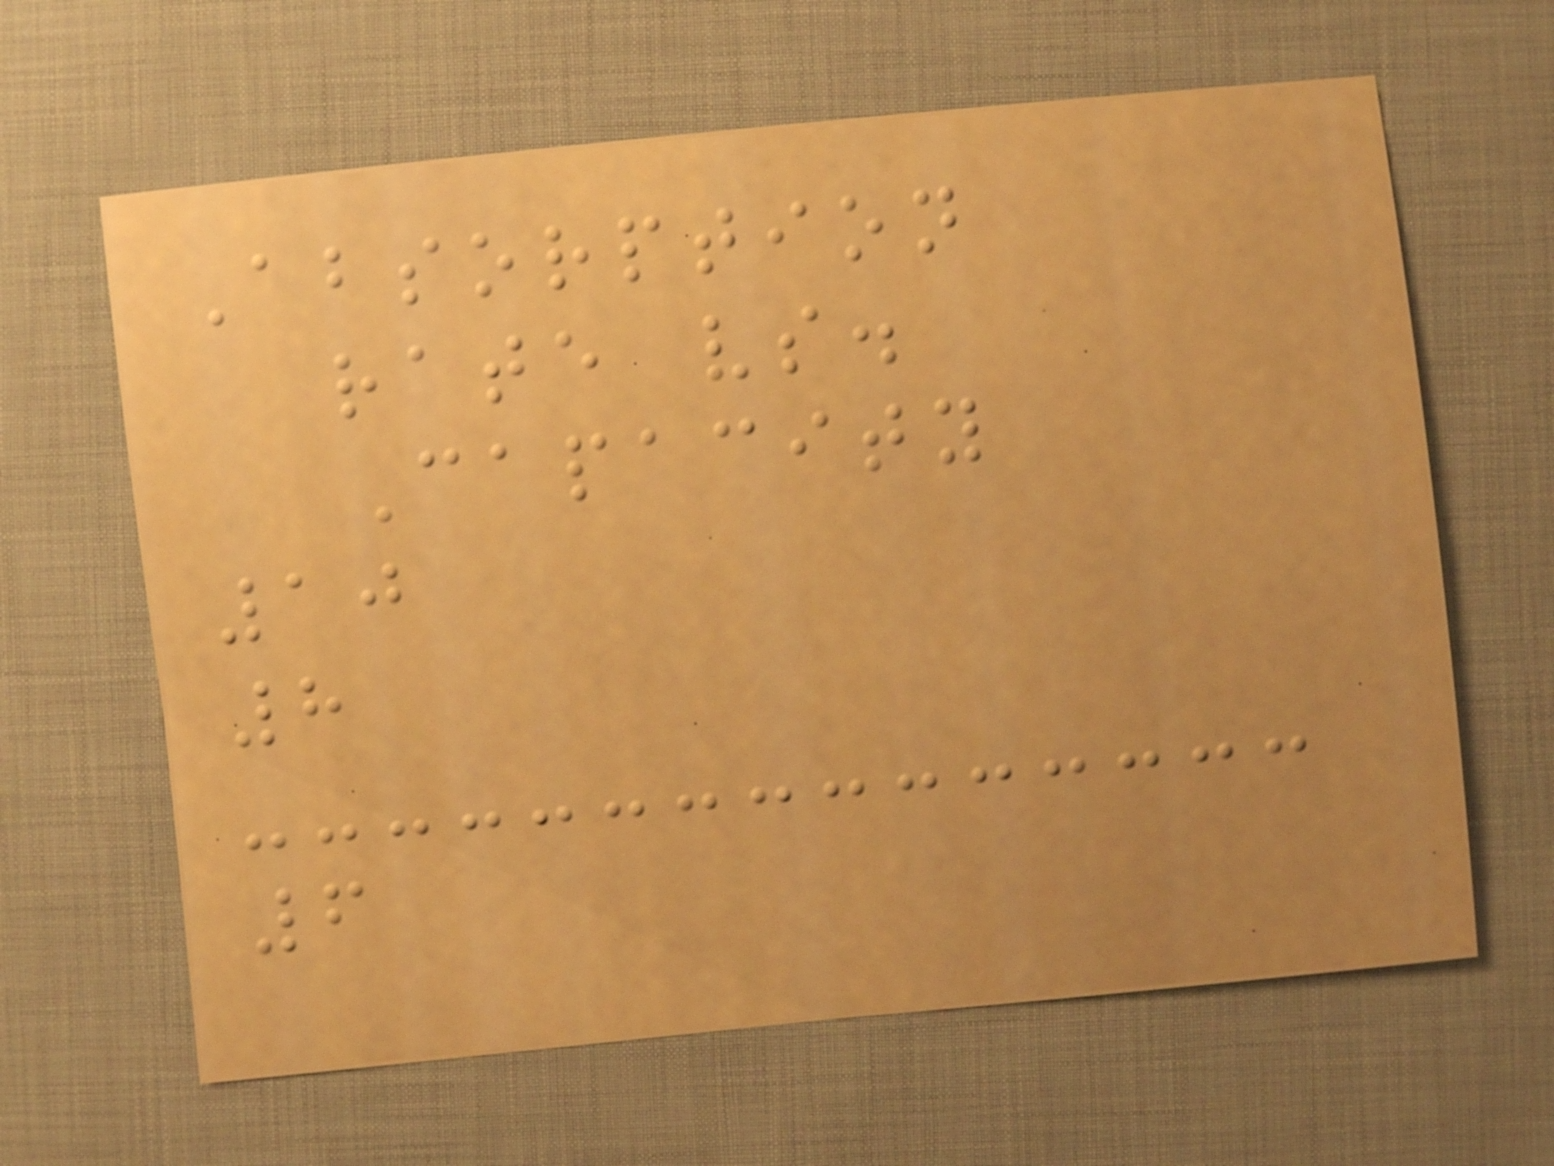Absorption
rate vs.
Capacity
10
8
6
